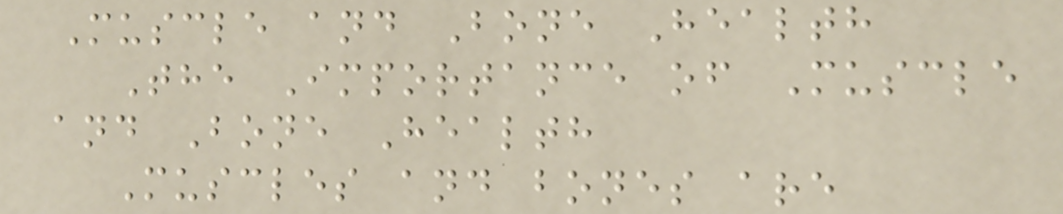Muscle and Bone Health
The Importance of Muscle
and Bone Health
Muscles and bones are
